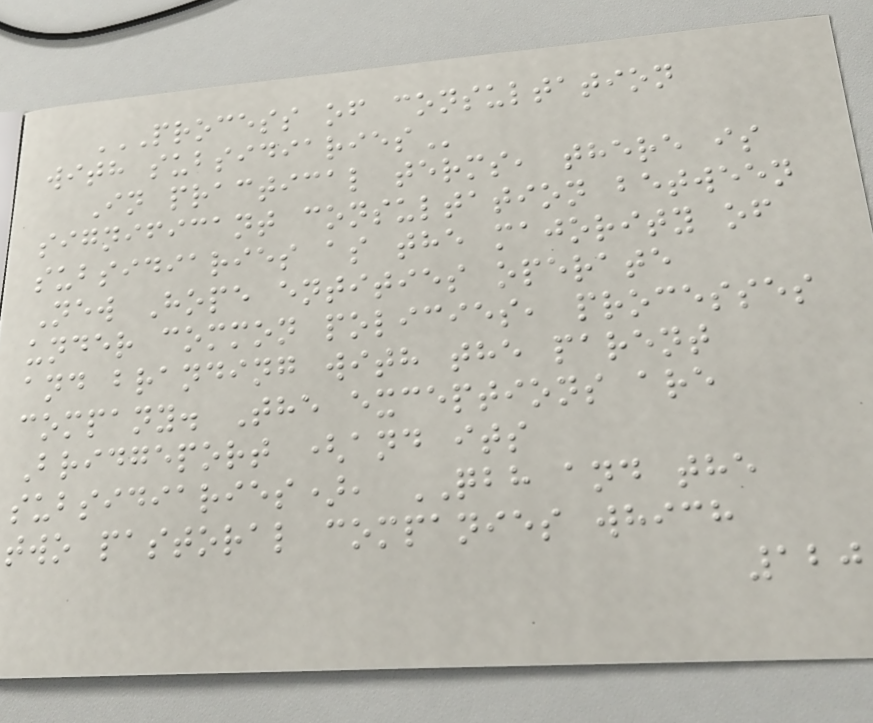PROCESS OF CONSULTATION
WITH SUBSIDIARIES
In practical terms, there is
significant consultation between
subsidiaries as the majority of
New Hope entities operate
under common policies, processes
and branding with the parent
company. The exceptions are
Bridgeport (and its
subsidiaries), QBH and the
two pastoral companies which
120
